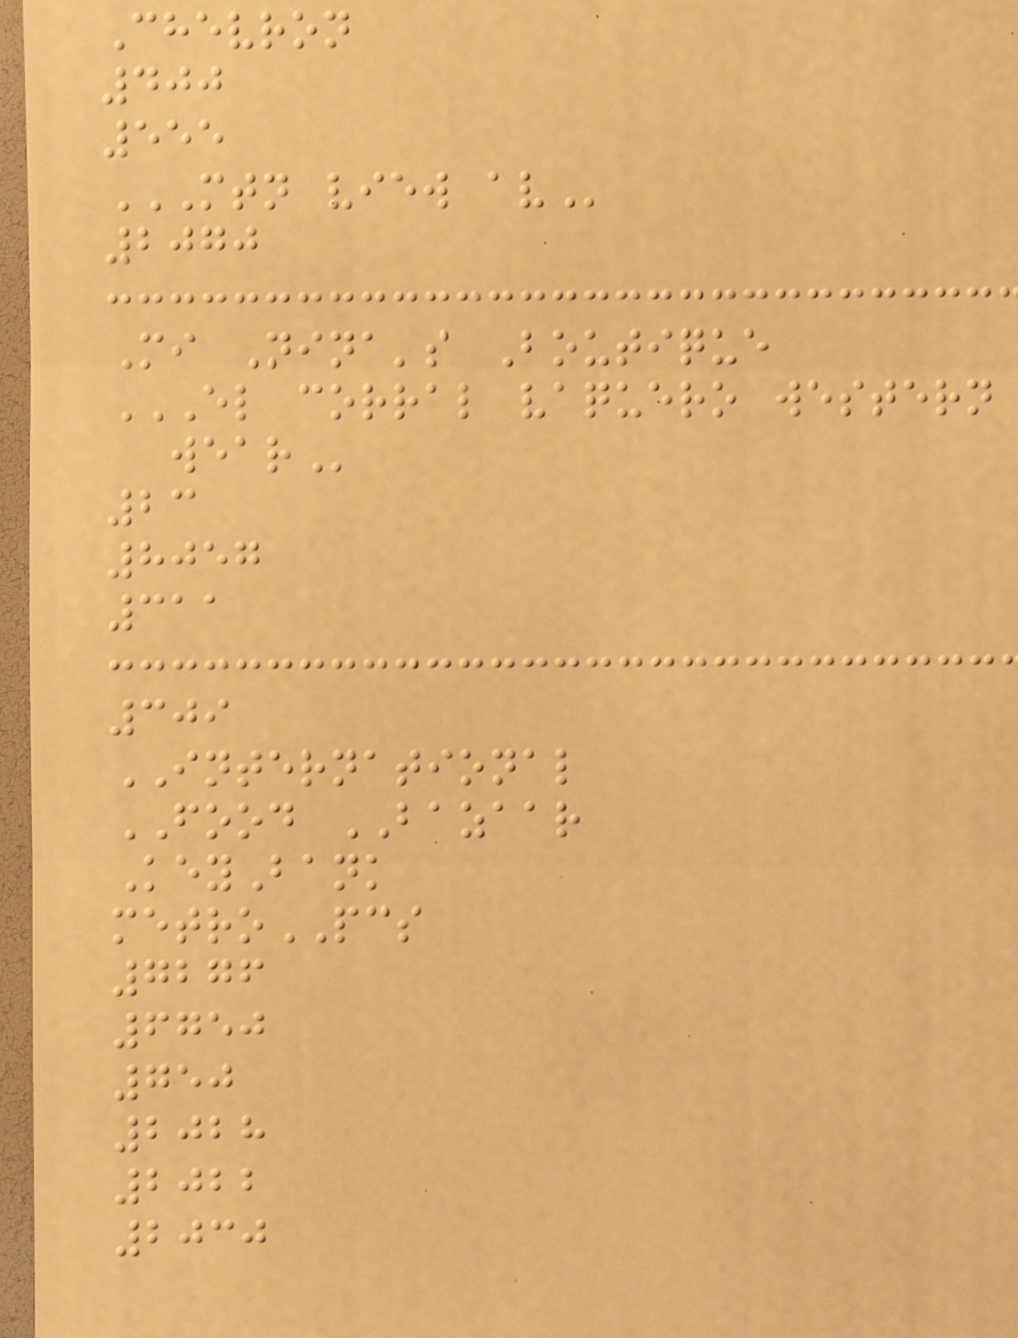Chevron
400
555
MTN VIEW AV
2070
Mi Nina's Boutique
EL CORRAL VAQUERO WESTERN
WEAR
23
8057
311
309
INTERNATIONAL
FOOD BAZAAR
KeyBank
metroPCS
7276
6750
750
2028
2022
2030
